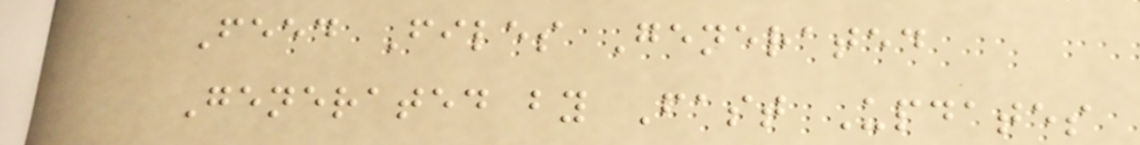Feed Files Generated
Generated by Fast Updates
